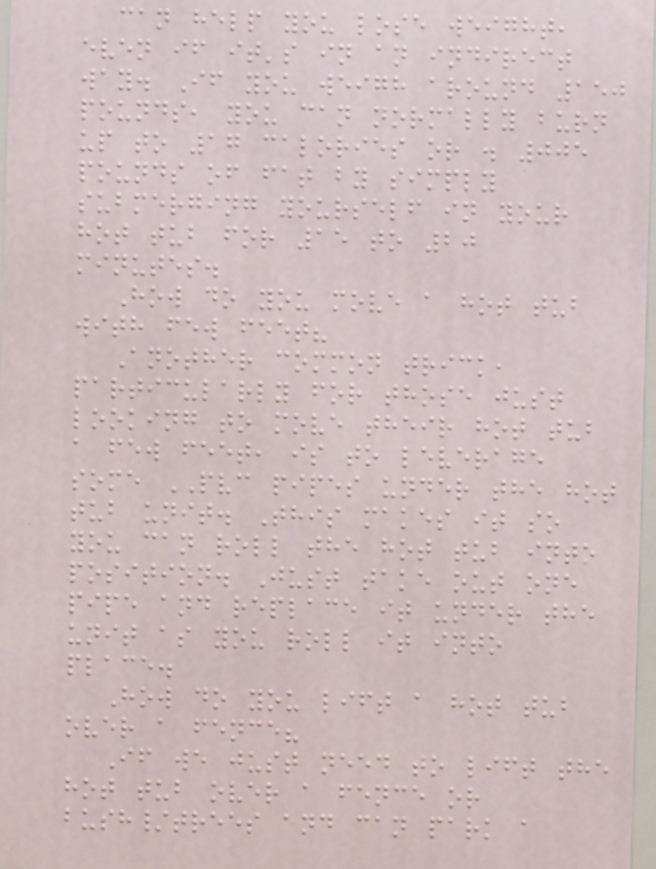can help you lose weight,
even if it's in an indirect
way. If you weigh around 150
pounds, you can normally burn
up to 17 calories or . 005
pounds of fat by simply
submerging yourself in your
hot tub for 15 to 20
minutes.
How do you move a hot tub
with few feet?
Another common trick,
particularly for those just
looking to move their hot tub
a few feet, is to leverage
some PVC pipes under the hot
tub unit. This makes it so
you can roll the hot tub into
position. Just take out one
pipe and replace it under the
unit as you roll it into
place.
How do you lift a hot tub
over a fence?
If we just need to lift the
hot tub over a fence or
bush/trees and can park a
